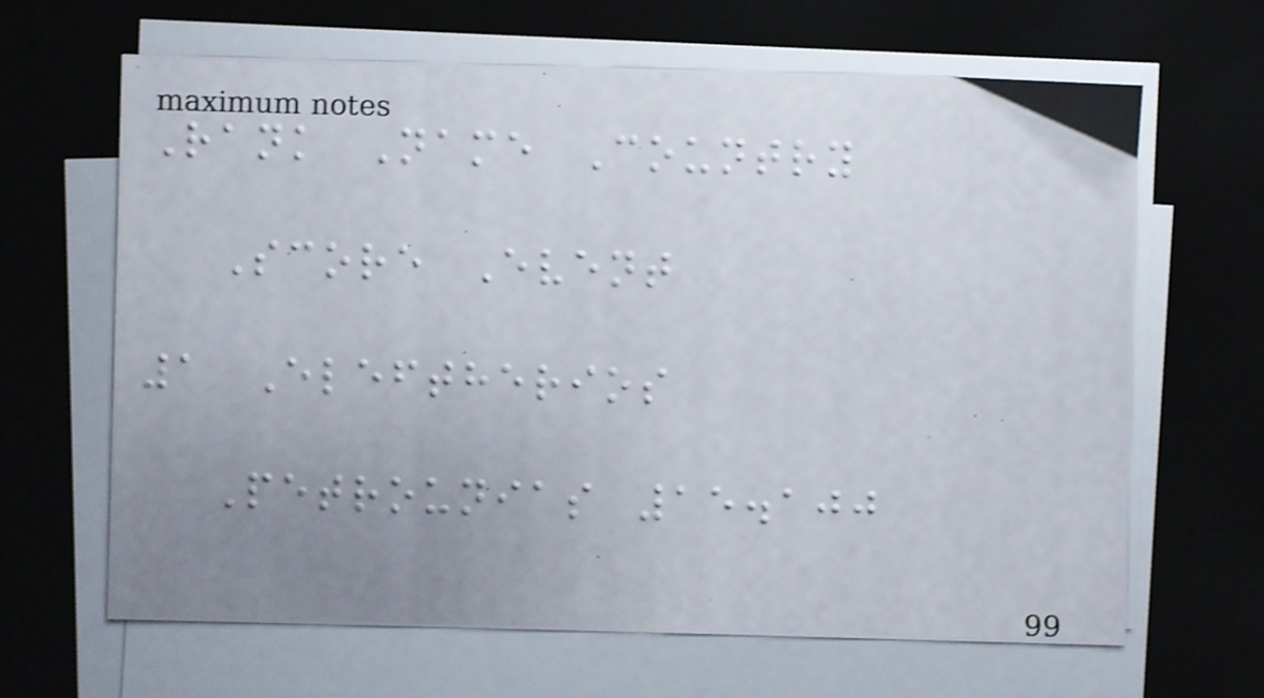Rank Name Country
Score Event
1 Eleftherios
Petrounias 15.100
